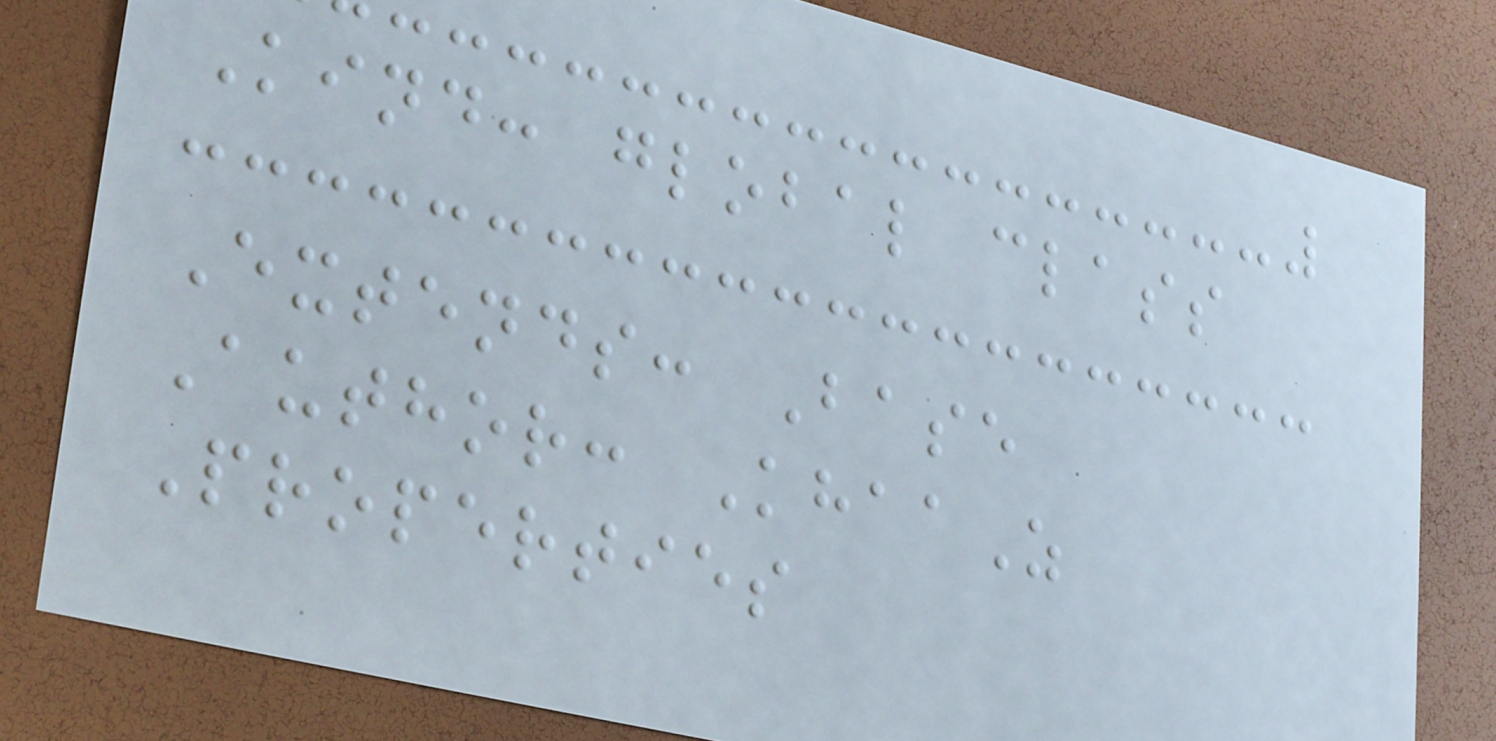Kind: global class
Extends: Base
Author: KhaaZ
Properties
